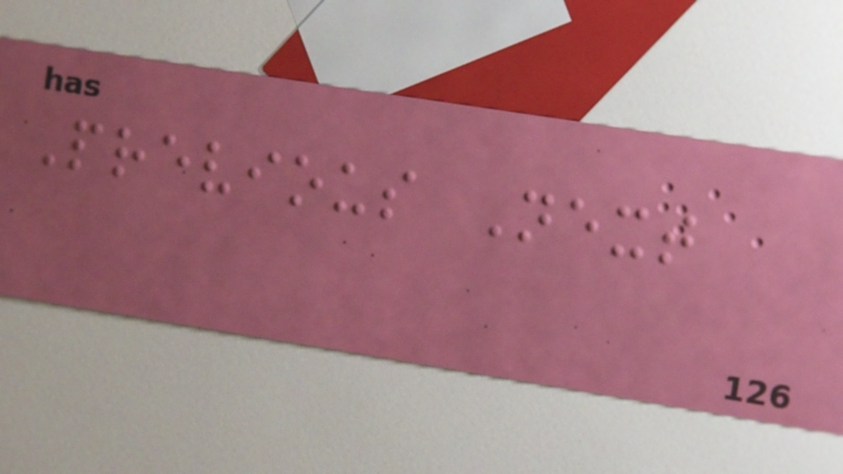Previous Next
